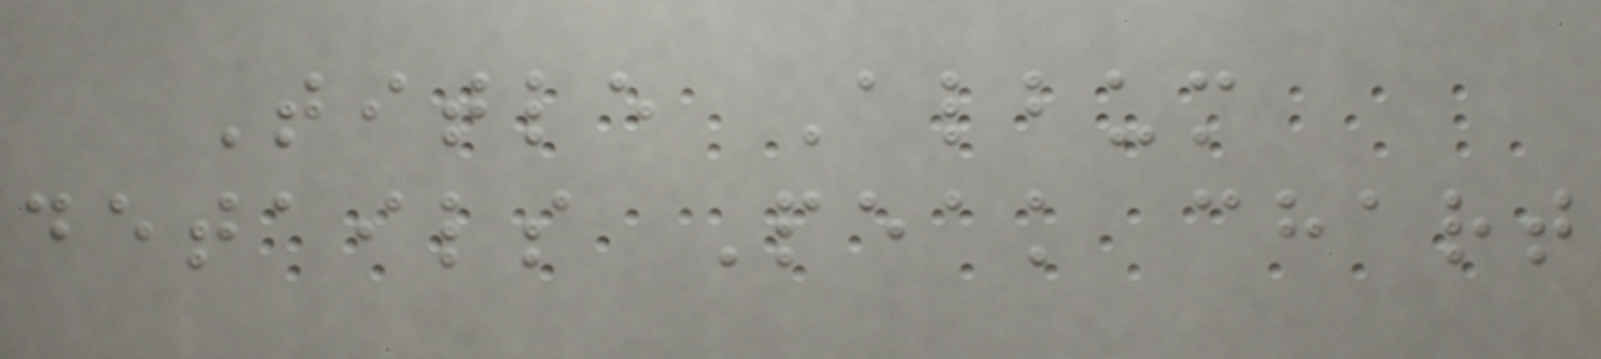Title Album
details Peak chart
